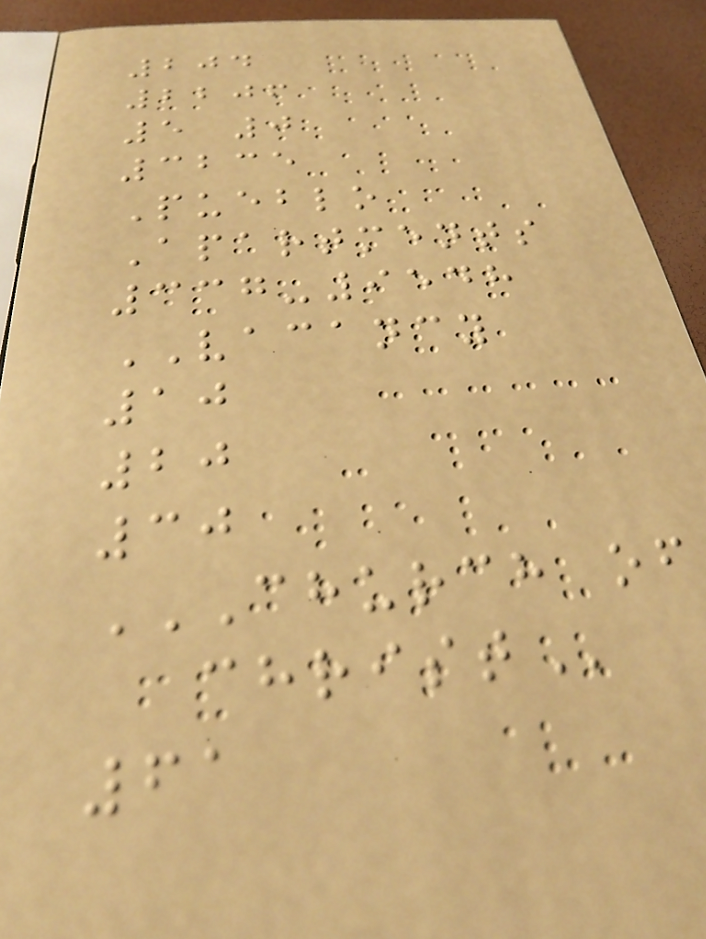204
2206
5 0
3235
Pueblo
Apartments
337-9548
VACANCY
10
20
30
CHURCH OF
CHRIST
61
